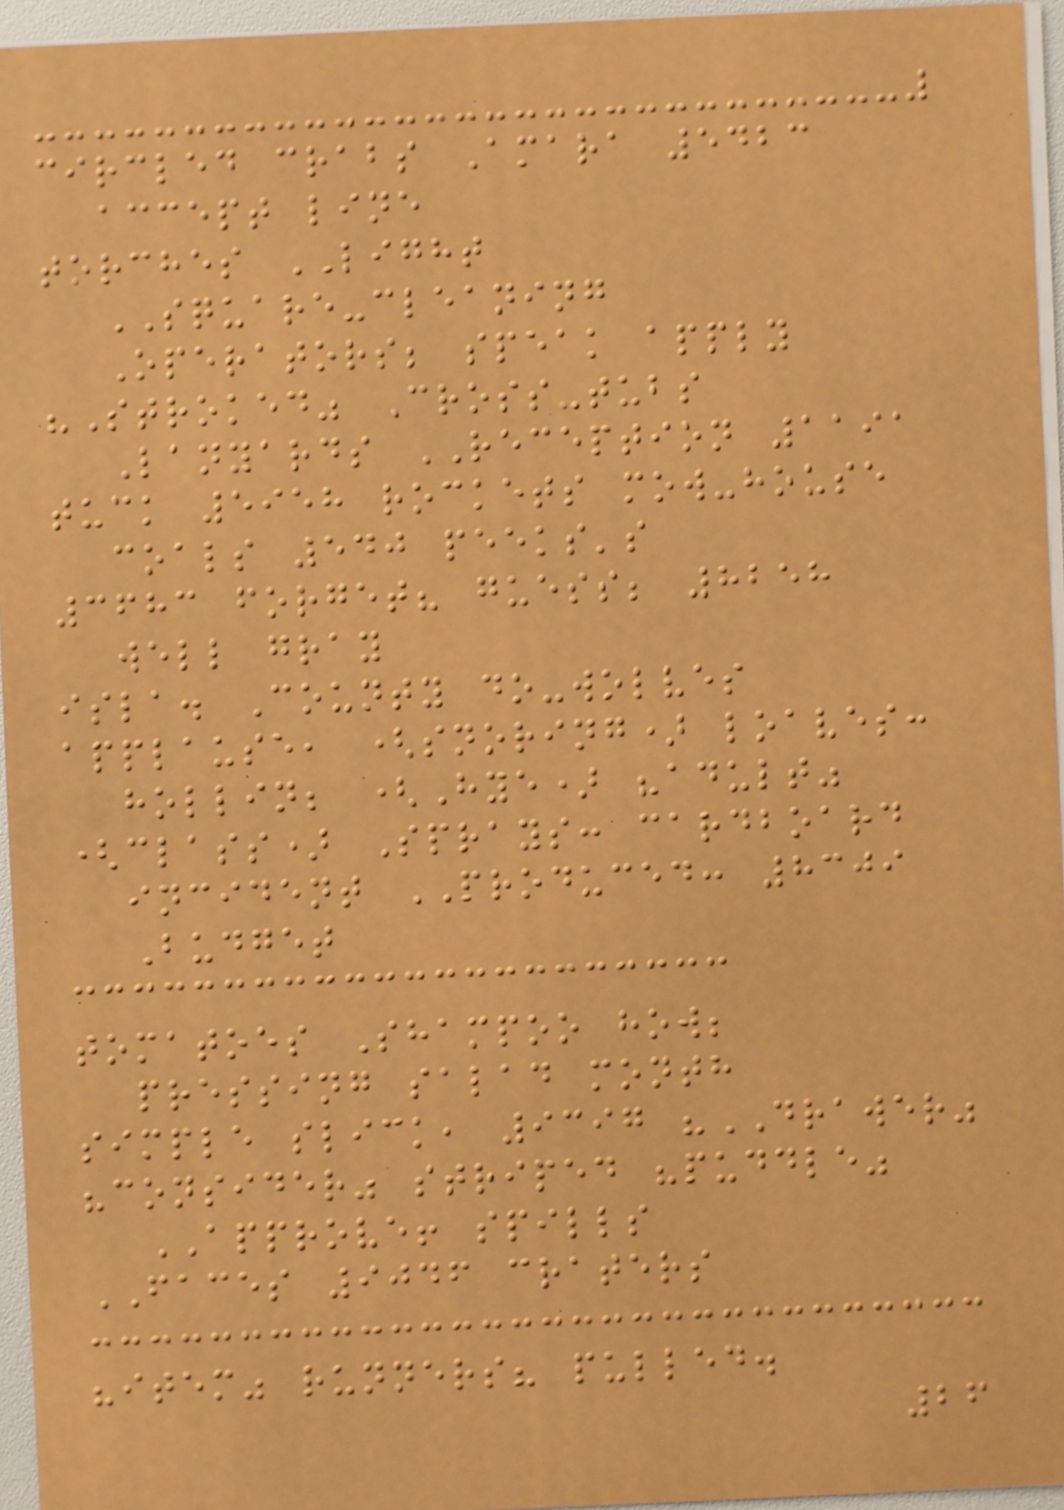circled crabs Amara 5423
accept line
torches LIGHT
SQUARE-cleaning
Operators; speak apply
"Stroked" Cross-tubs
Lanyards RECEPTION 1191
tuck 5958 rockets mow-house
coals 540 peeks's
3683 forget? guess; 8258
well gray
isla. County do-wolves
applause, (snoring) loaves:
hollin; (Hye) "adult"
(class) Sprays: cardboard
incident PRODUCED: 8309
Budget
tomatoes Shampoo how;
pressing salad month
simple slick, 9397 "DRAWER"
"consider" striped "puddle"
APPROVE! spills
FACES 9046 craters
"item" runners? pulled.
26
